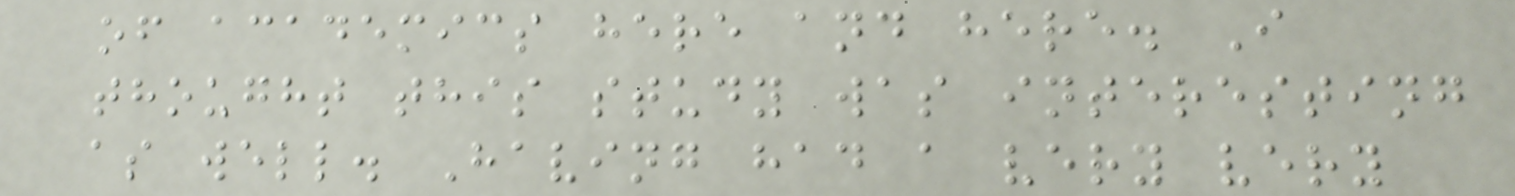of academics here and here. I
thought this study was interesting
as well. Having had a very very
